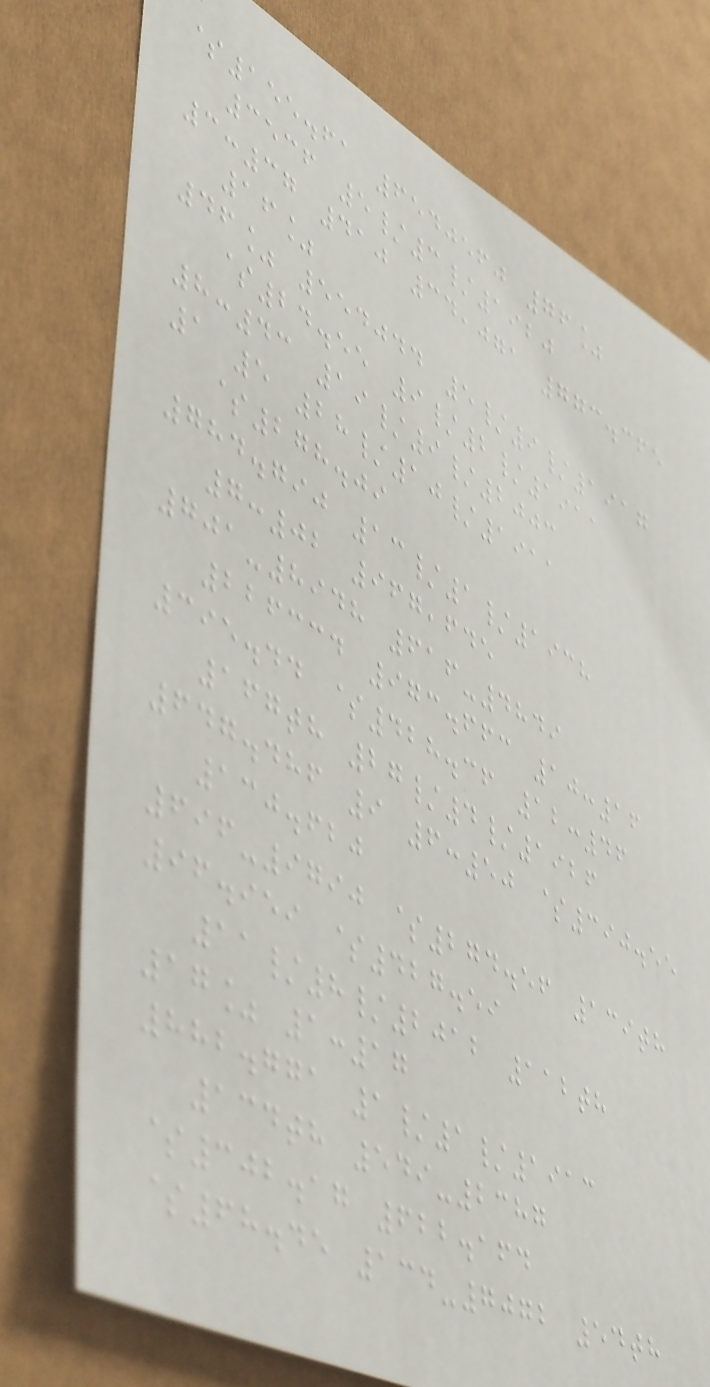$155.61 6540560 76%
3536 5/3/1920
3:37 410 34,071 773.365
16%
46% 554044 5/9/1917
$24.55 9/2/1911
8:43 19/9/2003
1 5 28/10/1911
$278.09
784.790 13/1/1938
7:02 967,645
701-8948 616-4849
226334 973.663 10:16
395.44 $428.36 12:46
167th 27/4/1926
647.486 9 6:50 $390.55
130.620
696-9790 $274.56 139th
96.959 $427.59
11/8/2012 112th
17% 1:17
882.771 1/1/1913
134th 549-2387
$302.17 622.164
$68.45 134-7072 54th
